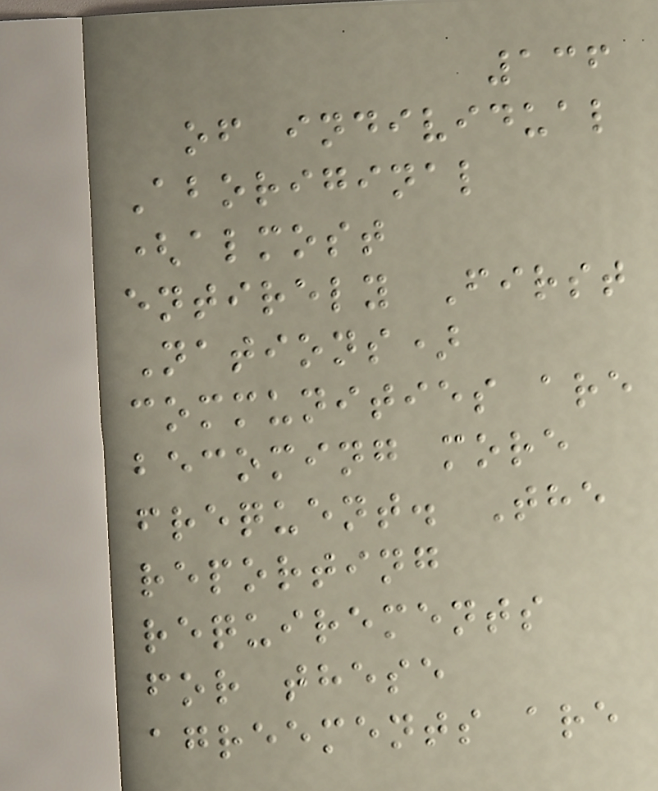136
of individual
Aboriginal
(almost
entirely First
Nations)
communities are
becoming more
frequent. The
reporting
requirements
for these
agreements are
